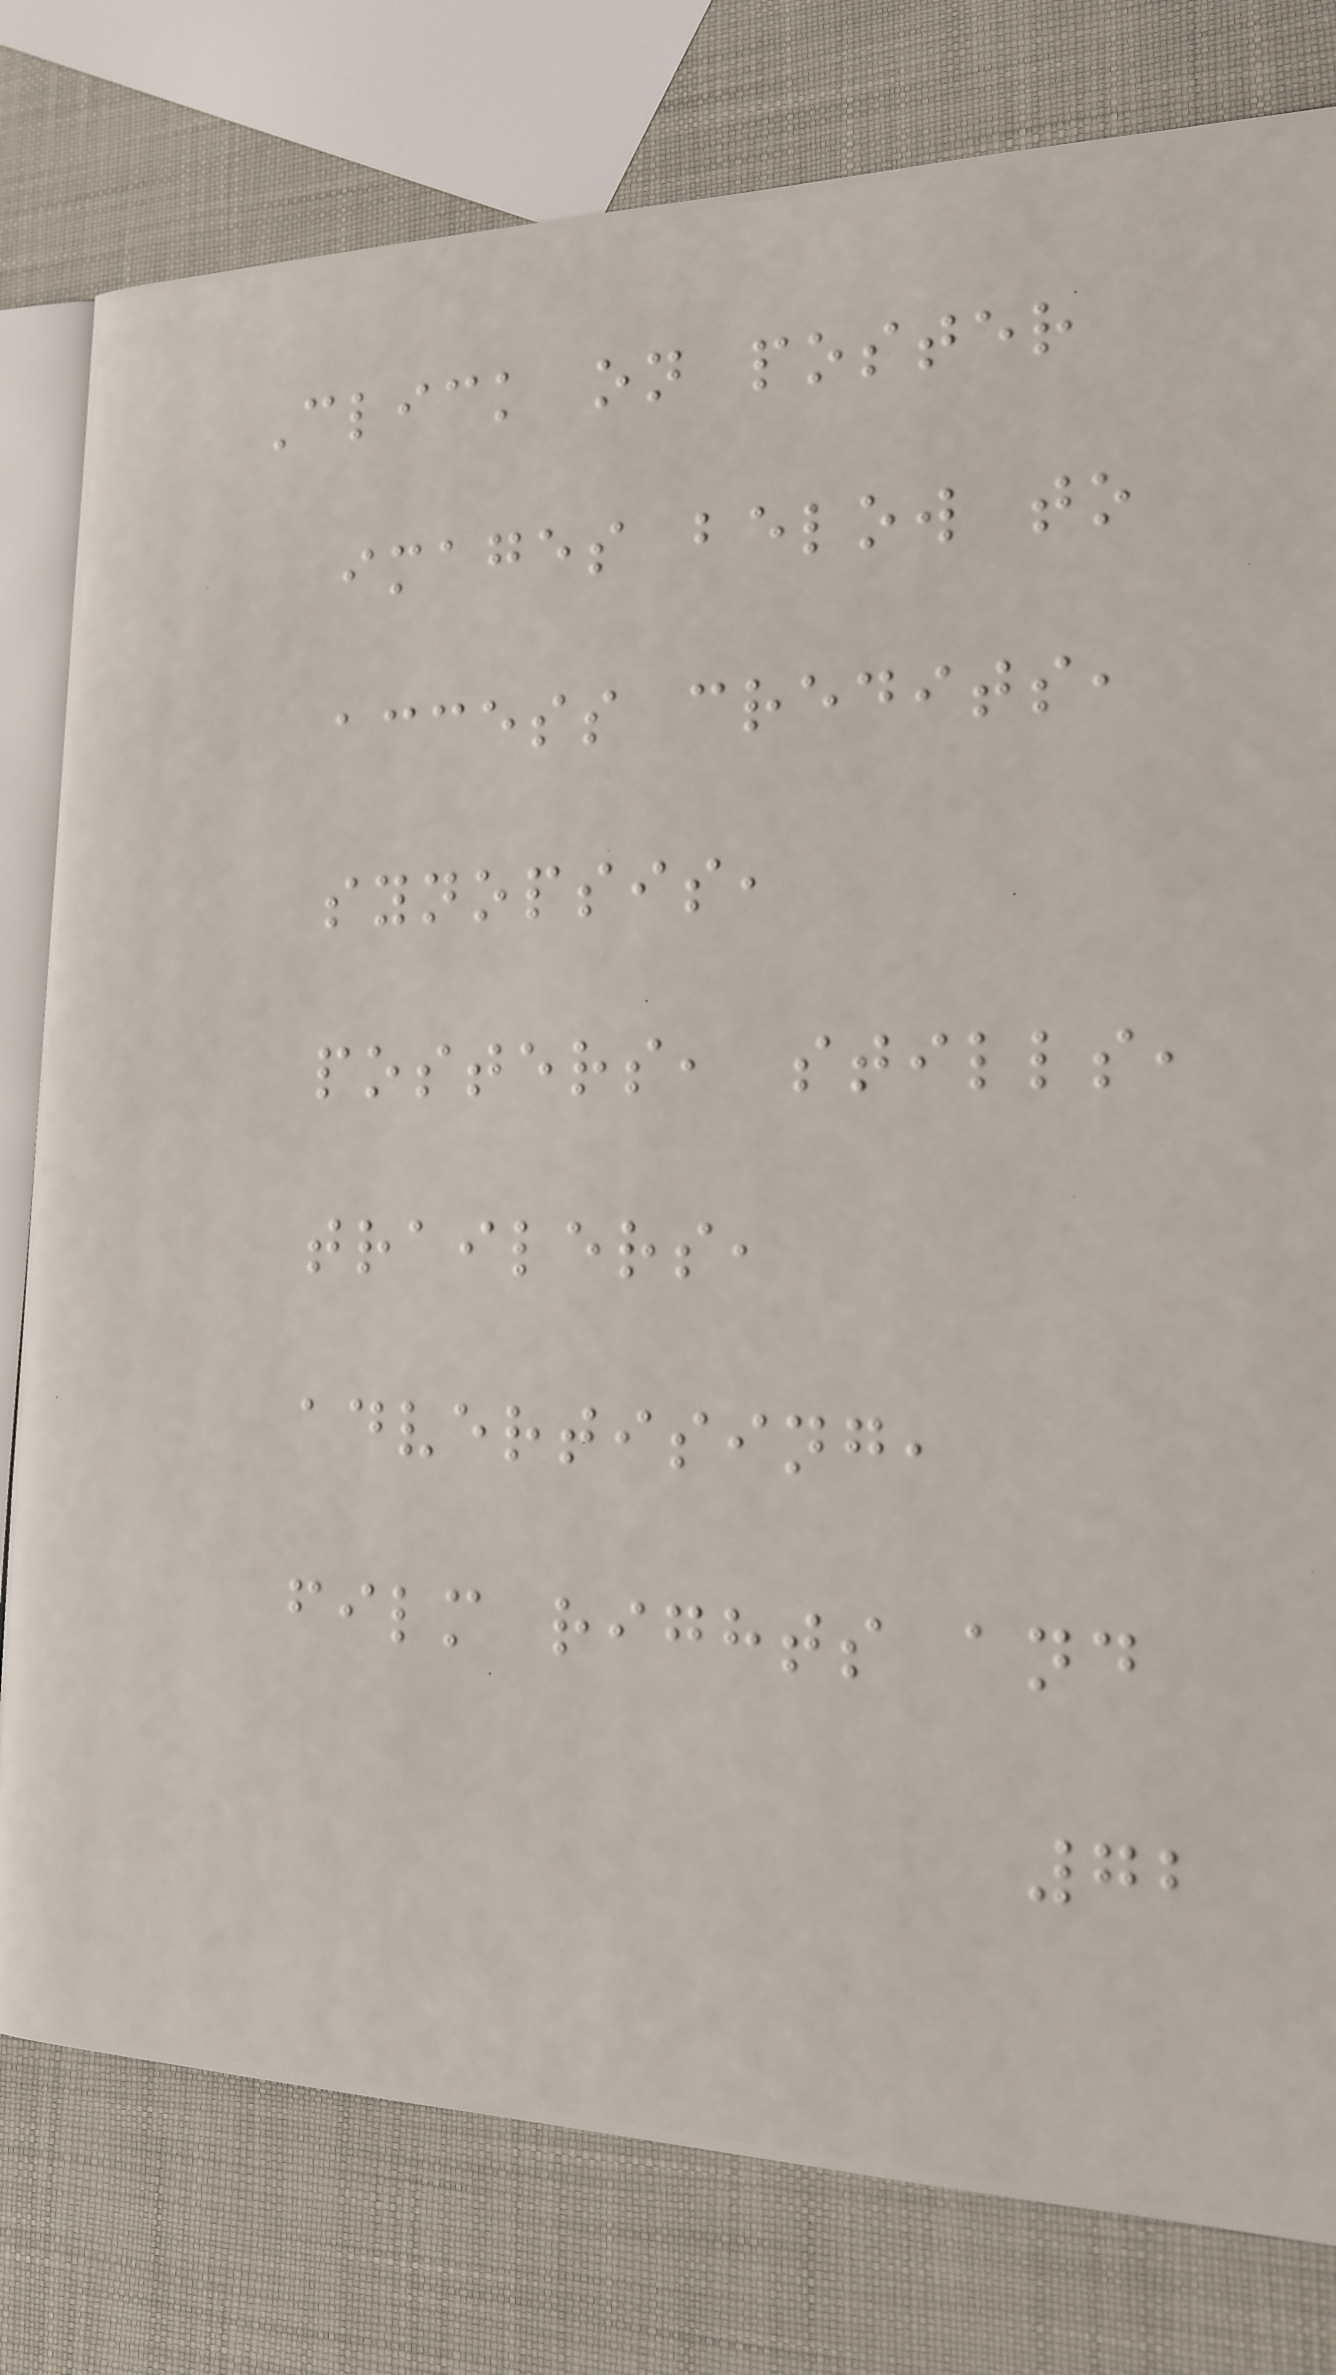Click on poster
images below to
access credits,
synopsis,
posters, stills,
trailers,
advertising,
film rights and
72
